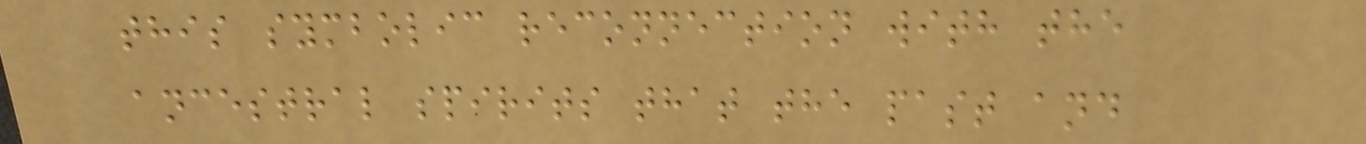this symbolic reconnection with the
ancestral spirits that the past and
